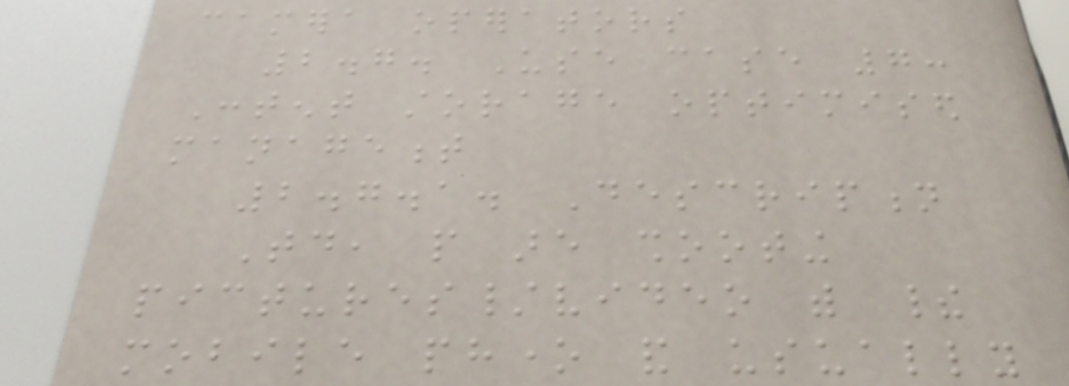camera operators
2.7. Use case 7:
Content storage optimised
management
2.7.1. Description
Today, people are shooting
pictures/video with their
mobile phone and usually
